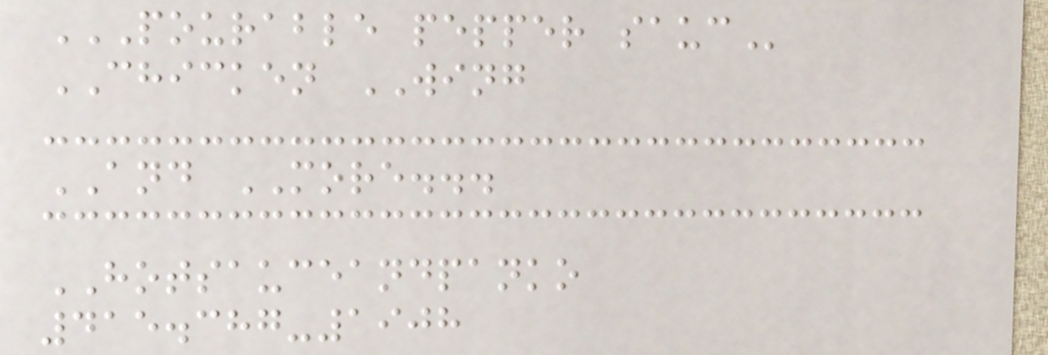POURABLE PEPPER SAUC
CHICKEN WING
AND MORE...
HOTSAUCEANDPANKO
415.387-1908
